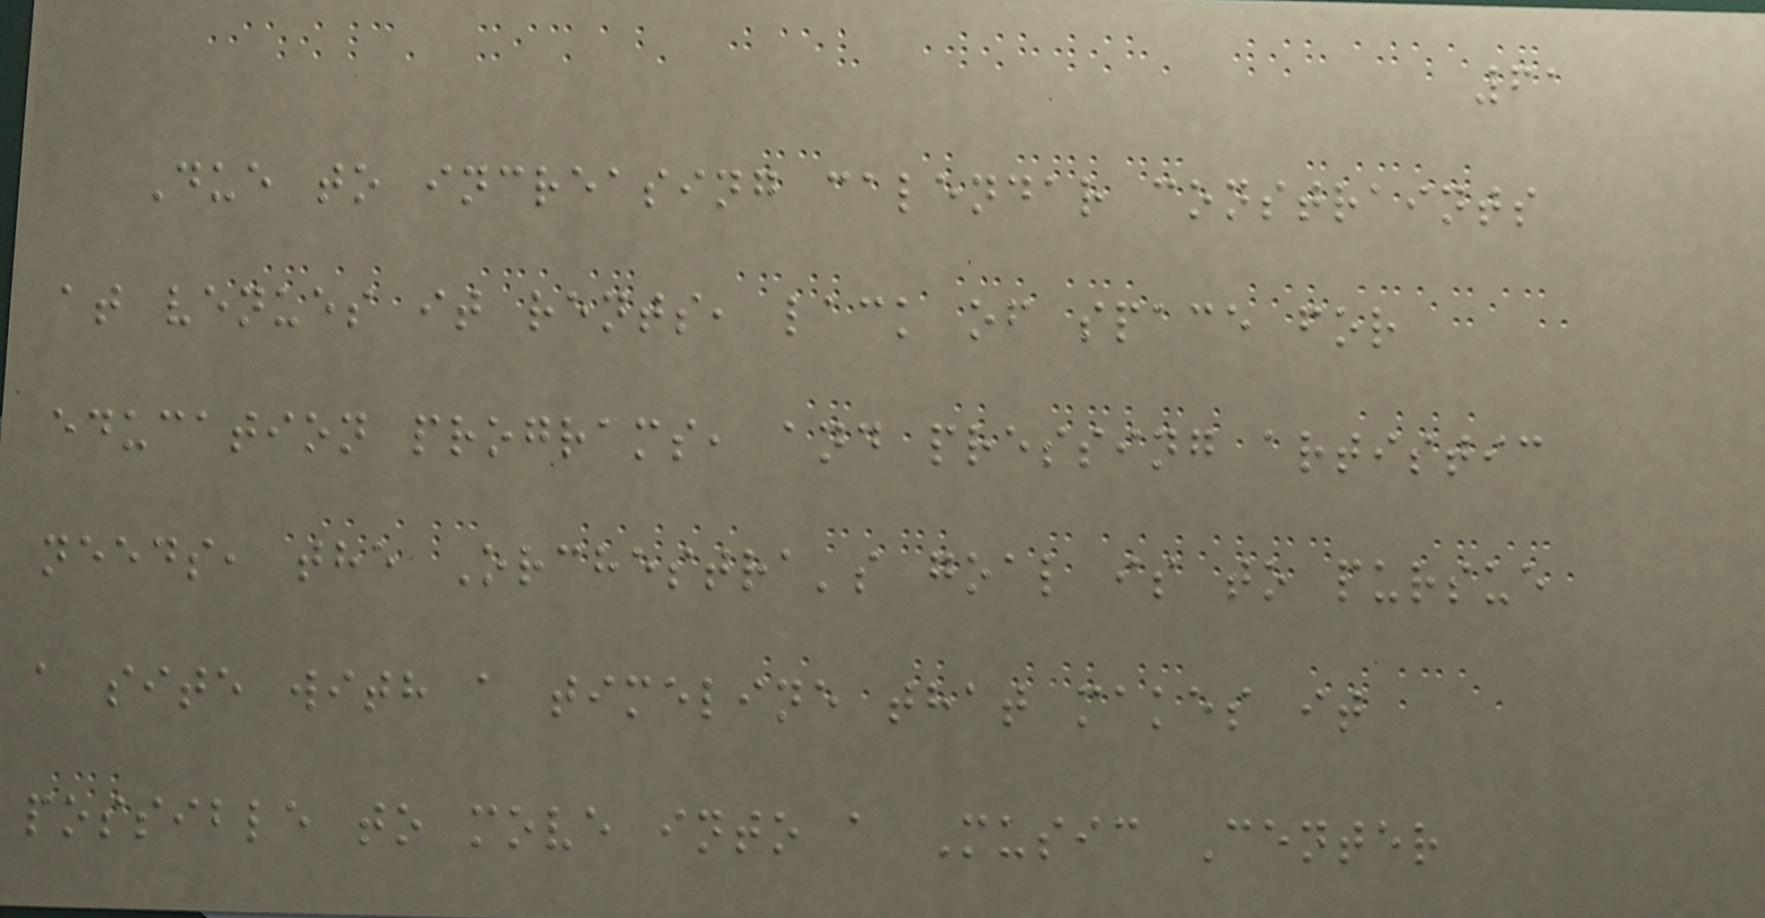61
Due to increasing calendar constraints
at venues it rents, lack of space for
education programs, and pressing artistic
needs, the Orchestra's goal is to pursue
a site with a timeline that makes it
possible to move into a Music Center
